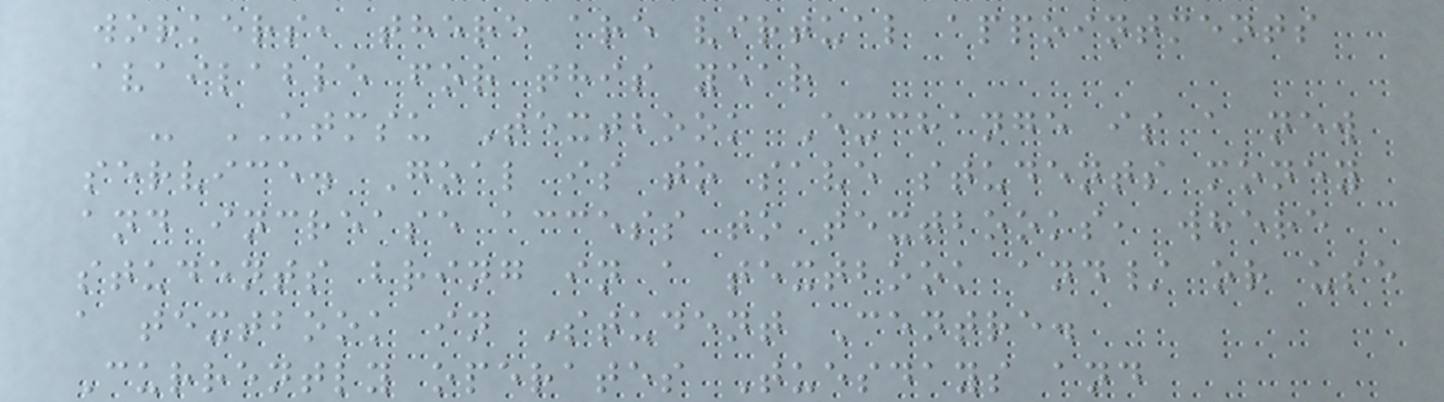workers, there are virtual appointments
available for this year
- UTMSU Textbook Exchange is a new
service. Goal is to save students money
and increase access to textbooks, where
students bring in a textbook and/ or use
a textbook in Student Centre.
Currently operates Tuesdays and
